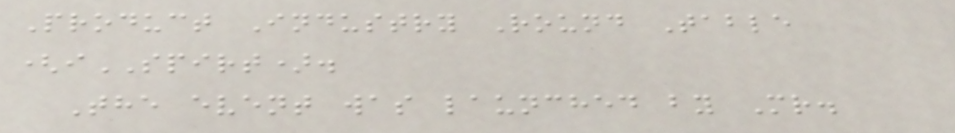Product Industry Round Table
(iSPIRT).
The event was launched by Mr.
